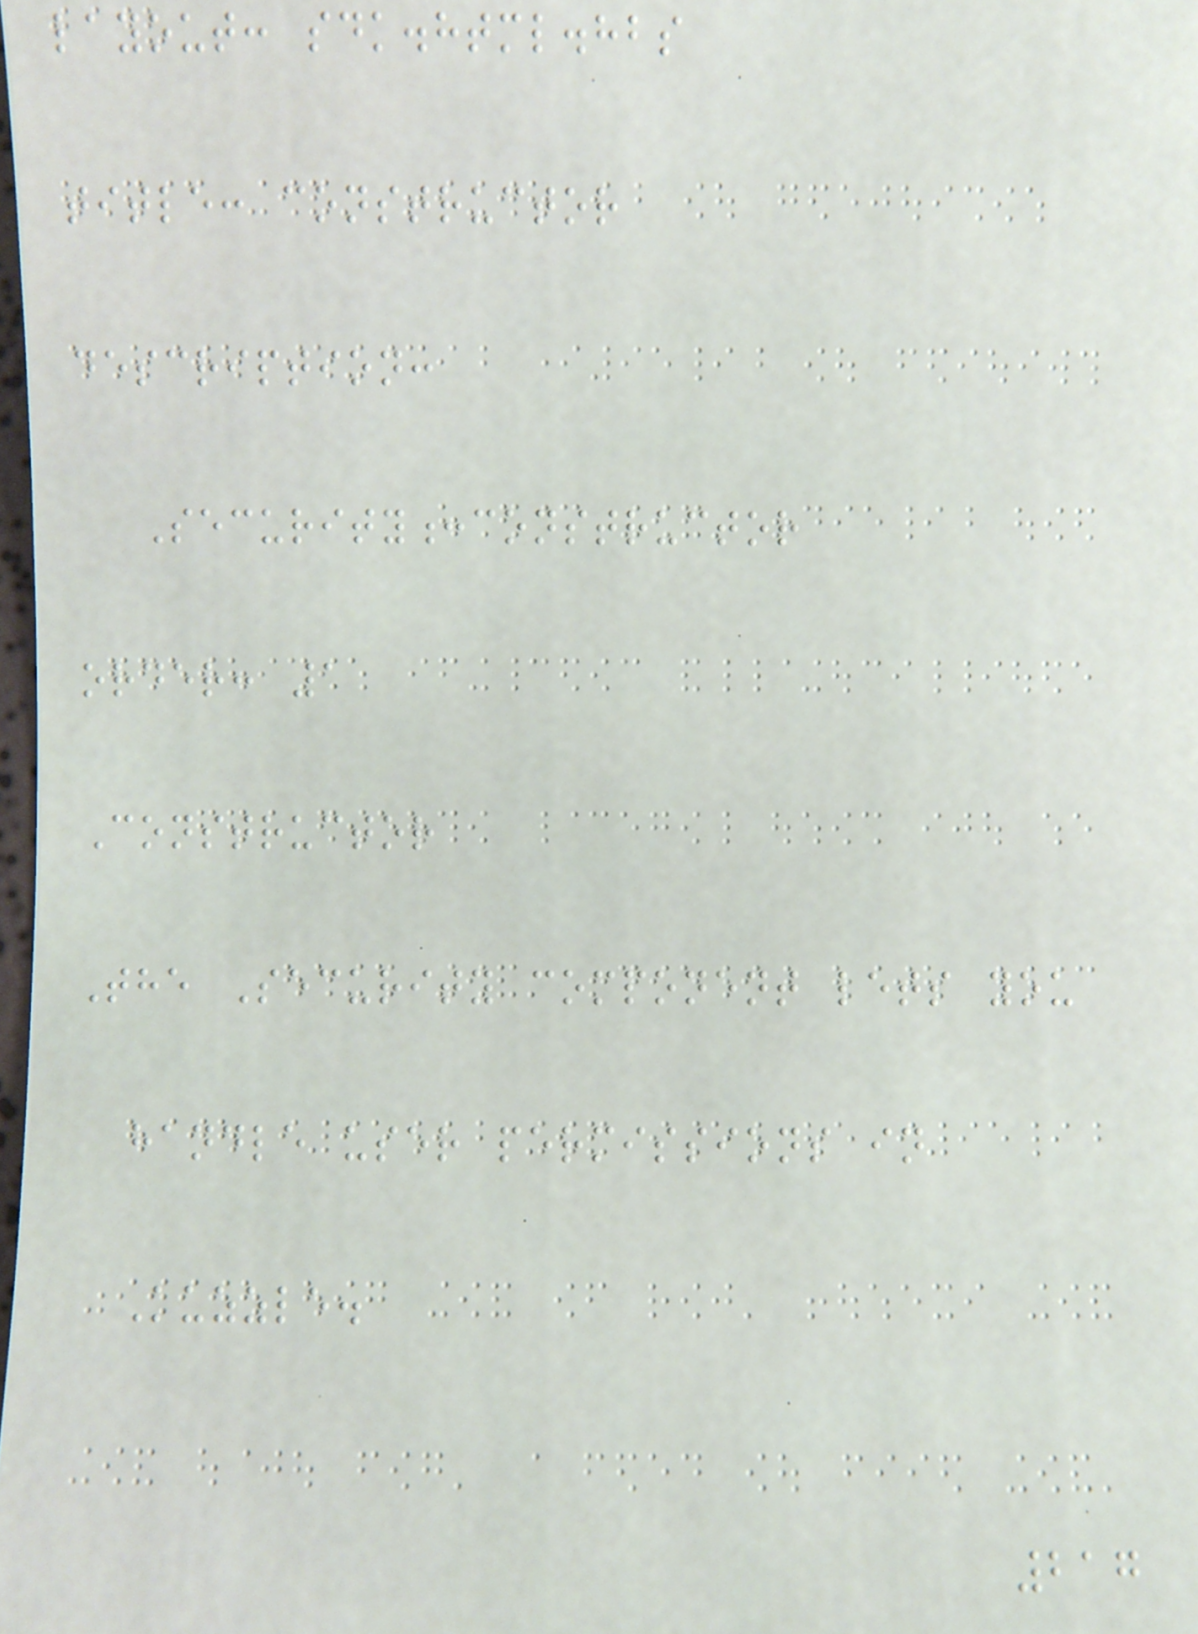layout: sdk.html.hbs
title: constructor
description:
Security:constructor
order: 1
Constructor
The Security component lets you
handle user permissions in
Kuzzle.
217
